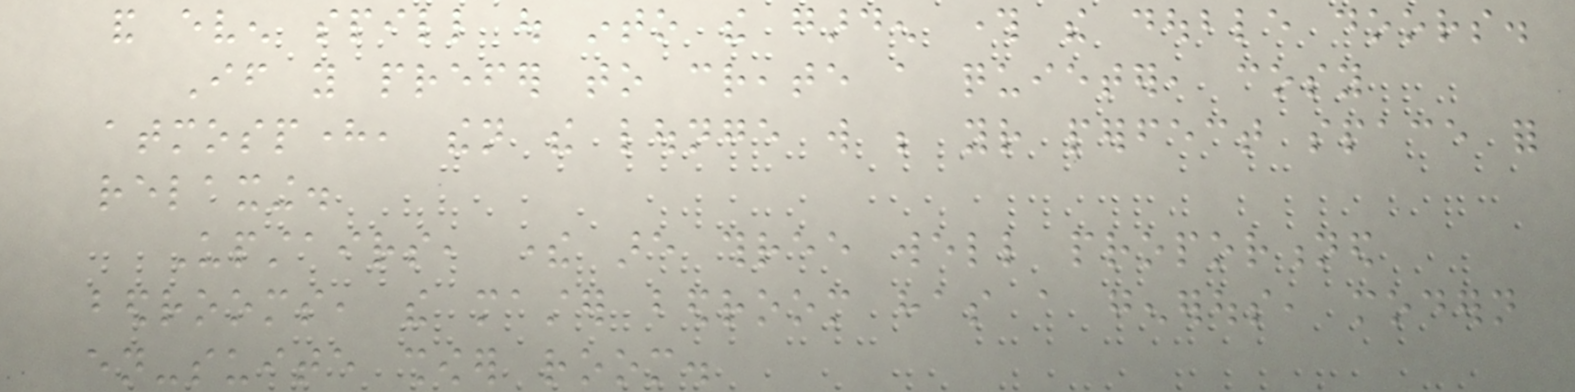and even spill out into the garden through the double doors.
If you prefer to create a quieter, cosy
atmosphere, then the lounge will be your perfect space for
relaxing.
Upstairs, there are three well proportioned
bedrooms, the master bedroom has a generous, modern
en-suite shower room.
